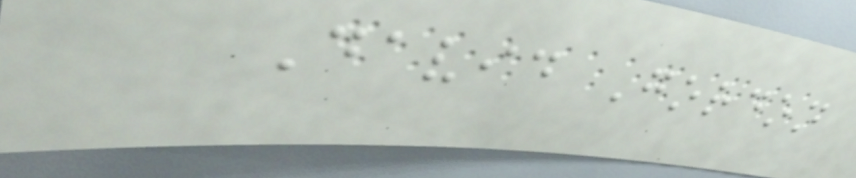David Gordon
